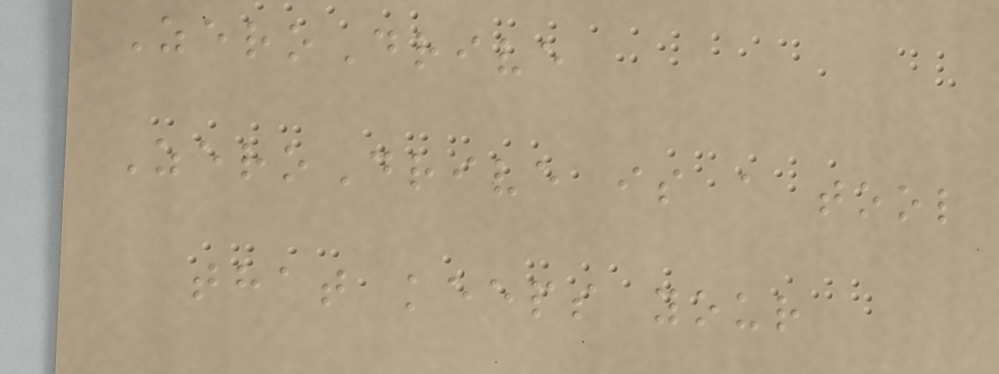ZeroDrive
ZeroDrive is a tool
that keeps your
